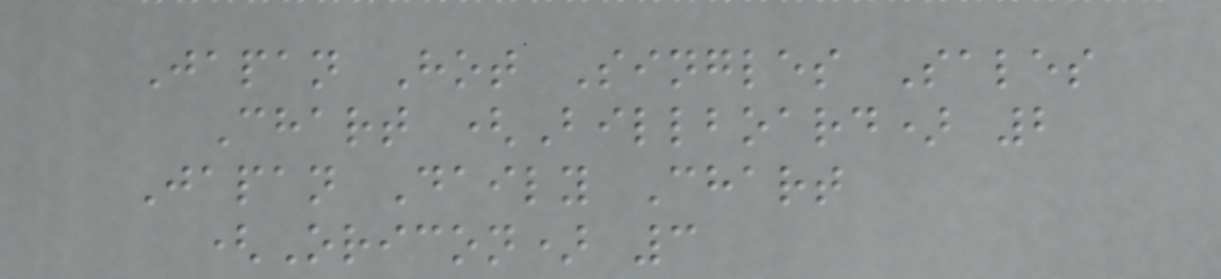Japan Hot Singles Sales
Chart (Billboard) 2
Japan Daily Chart
(Oricon) 3
